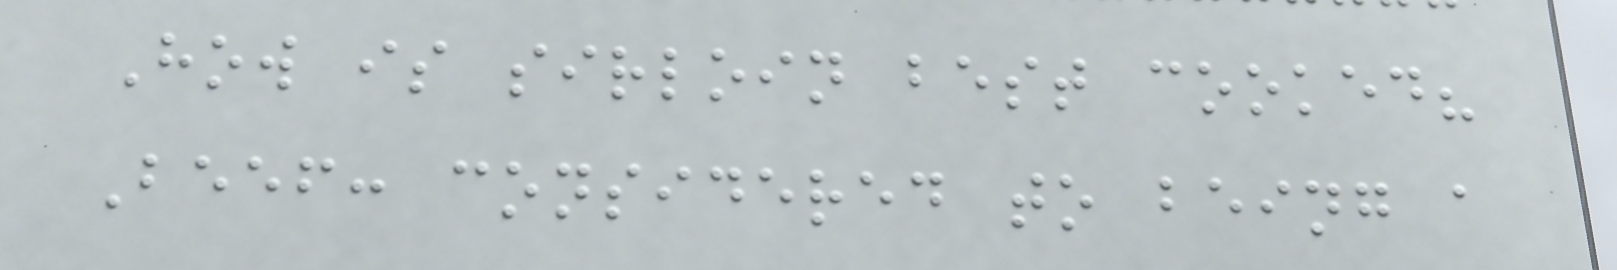How is sirloin best cooked?
Beef: considered to being a
